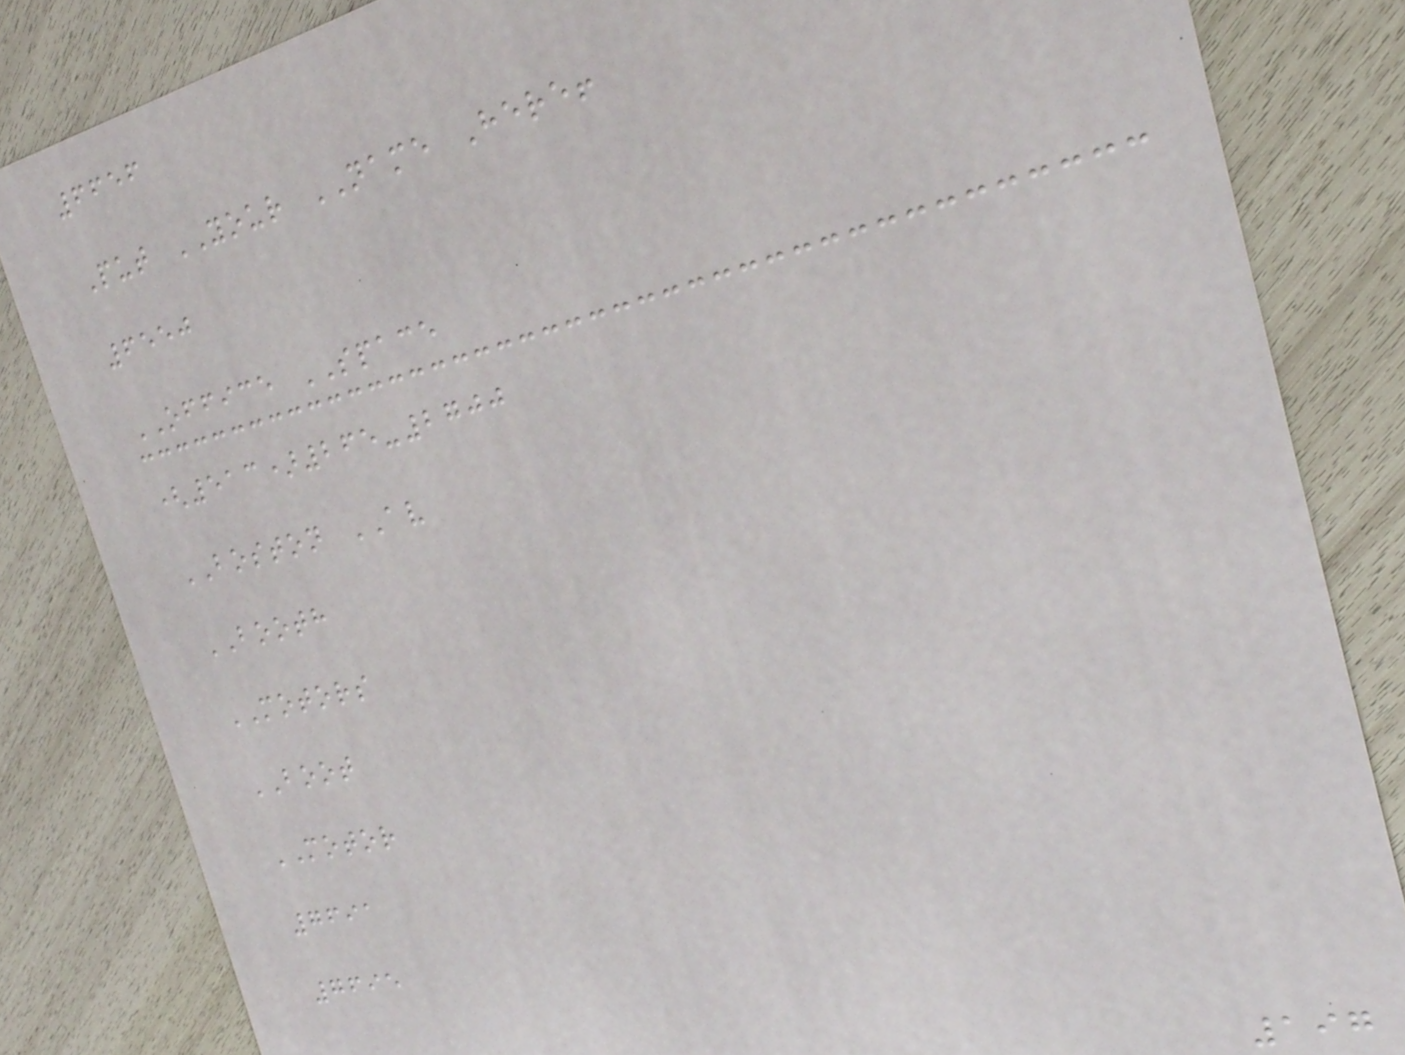6656
Put YOUR NAME Here!
6550
OFFICE SPACE
(513)265-2700
BOSTON AV
BOOTH
MOTORS
BOOT
MOTOR
7691
7695
197
